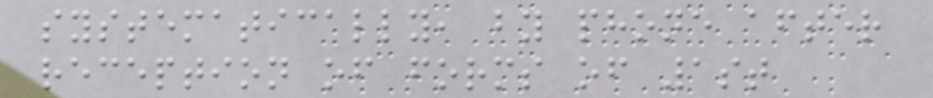systematically, by phone after
reception of forms of 1st
